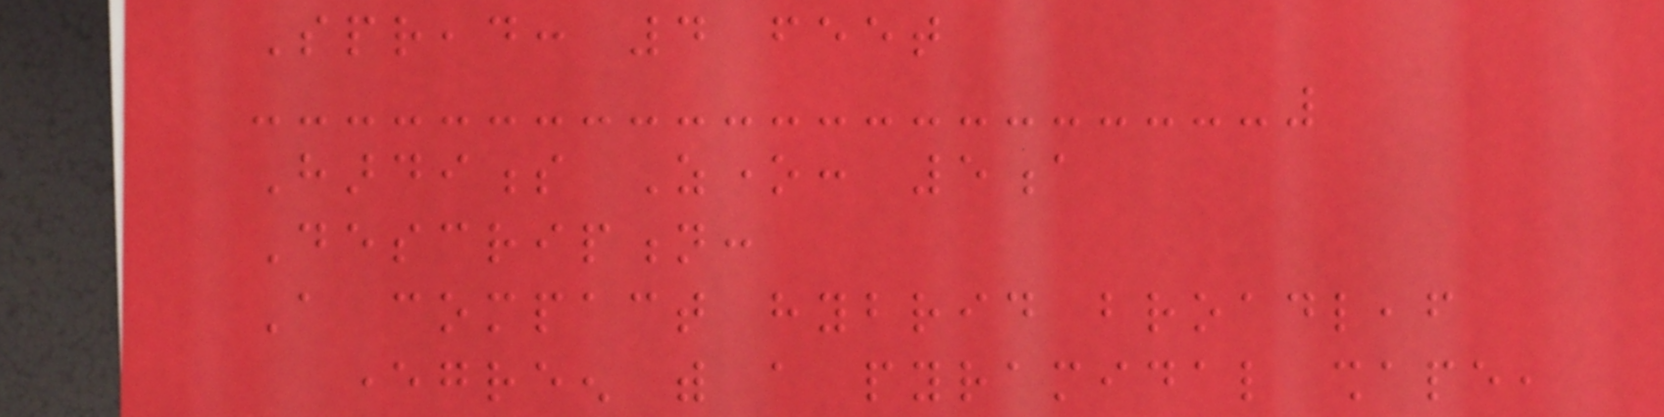Spread: 4 feet
Hardiness Zone: 5a
Description:
A compact hybrid broadleaf
evergreen with a pyramidal shape,
